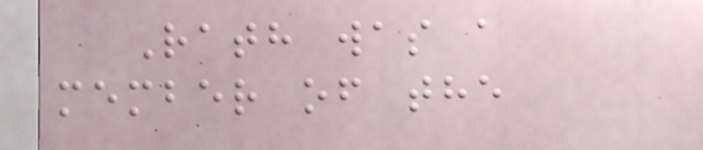Rath was a
member of the
